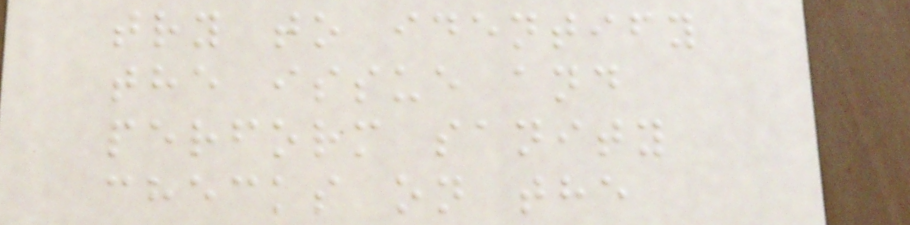try to identify
the issue and
perform sanity
checks on the
